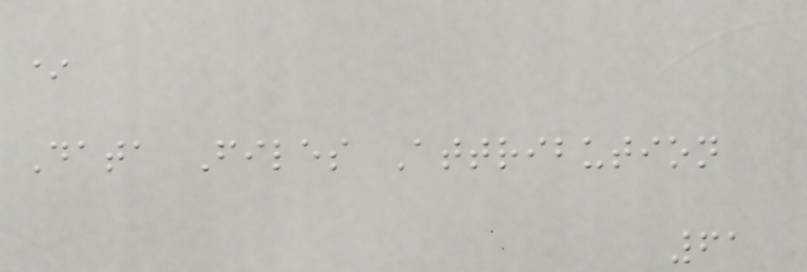*
Data Files Attribution
61
